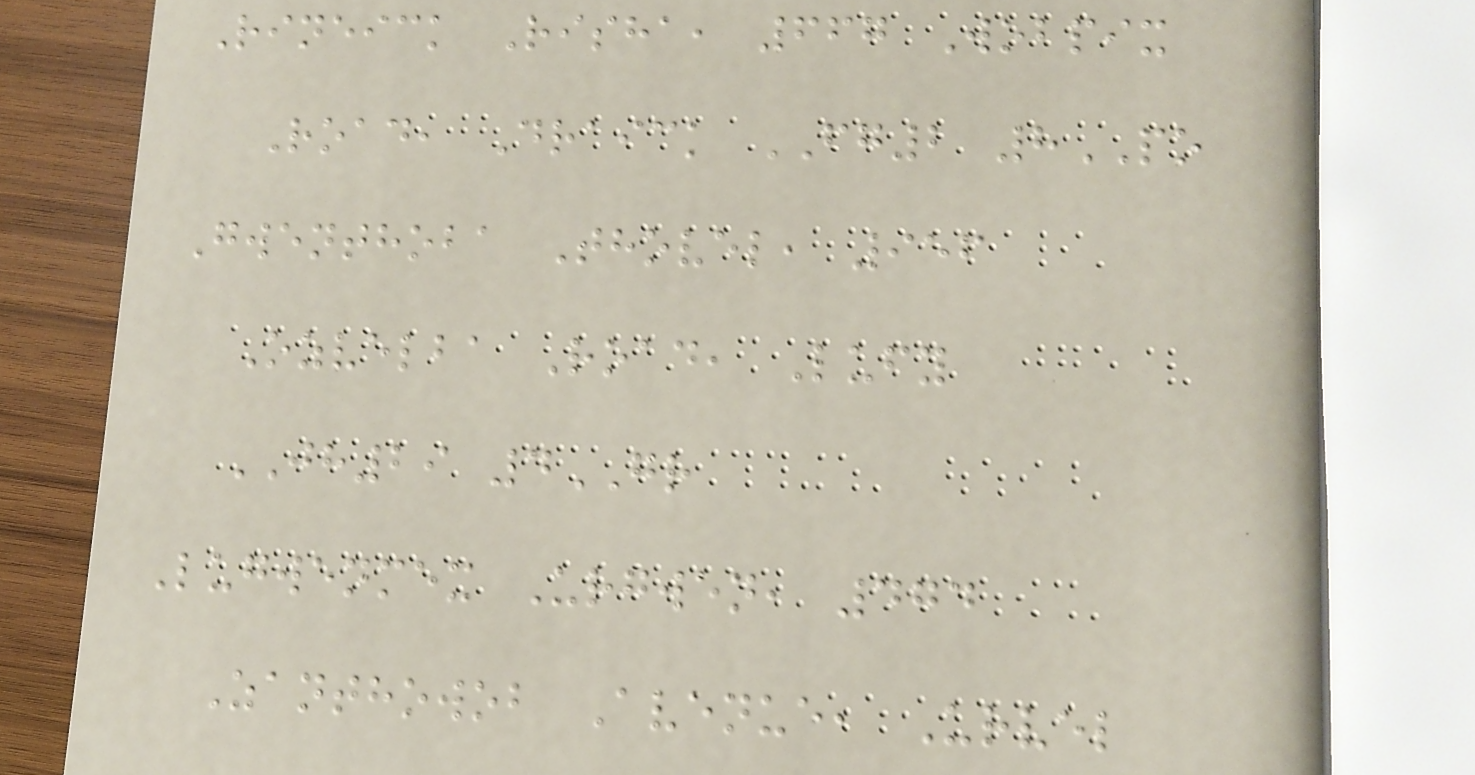Rineick Risha, 667 Wobpix
Road, Draick FG2 8PO
Gwenthoba Thovel, 956
Ozvelba Road, Lufy
JH29 4GR
Lugwenmex Urgwen, 474
Zanthowob Avenue, Urvel
